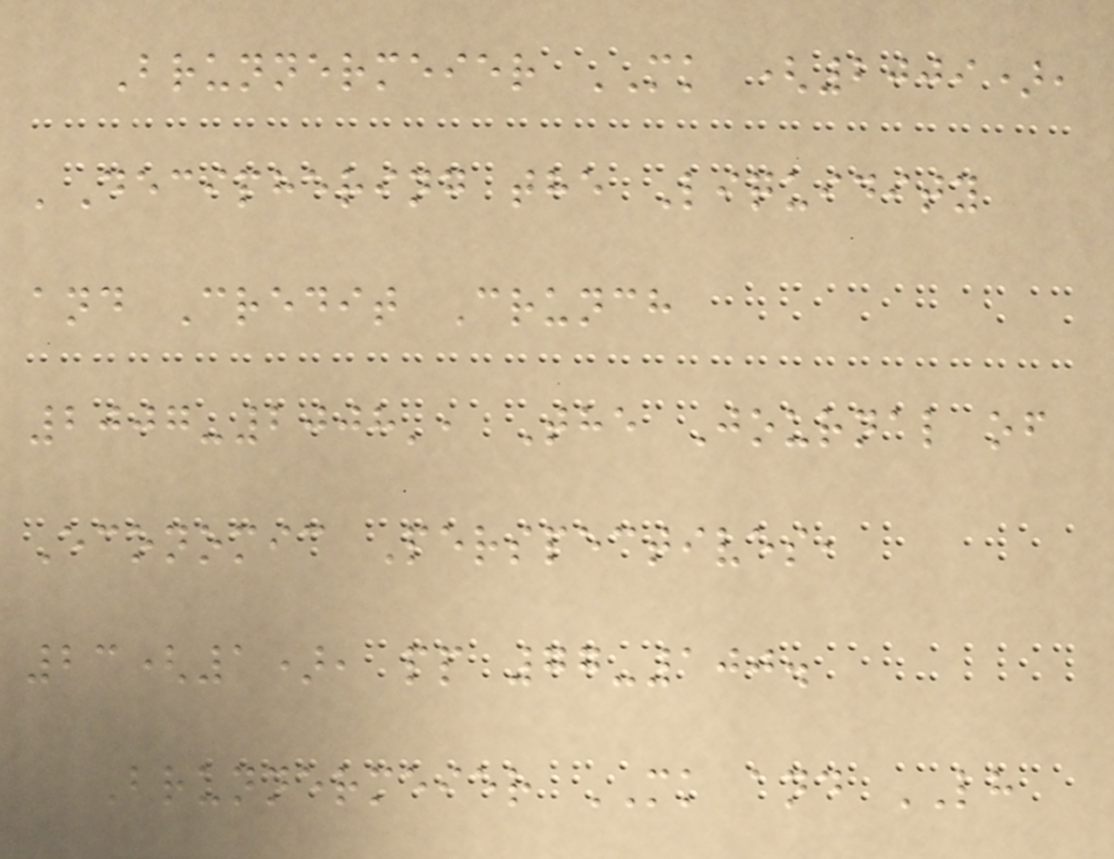Brunnermeier MK (2009),
'Deciphering the Liquidity
and Credit Crunch
2007-2008', The Journal of
Economic Perspectives,
23(1), pp 77-100.
Brunnermeier MK and LH
